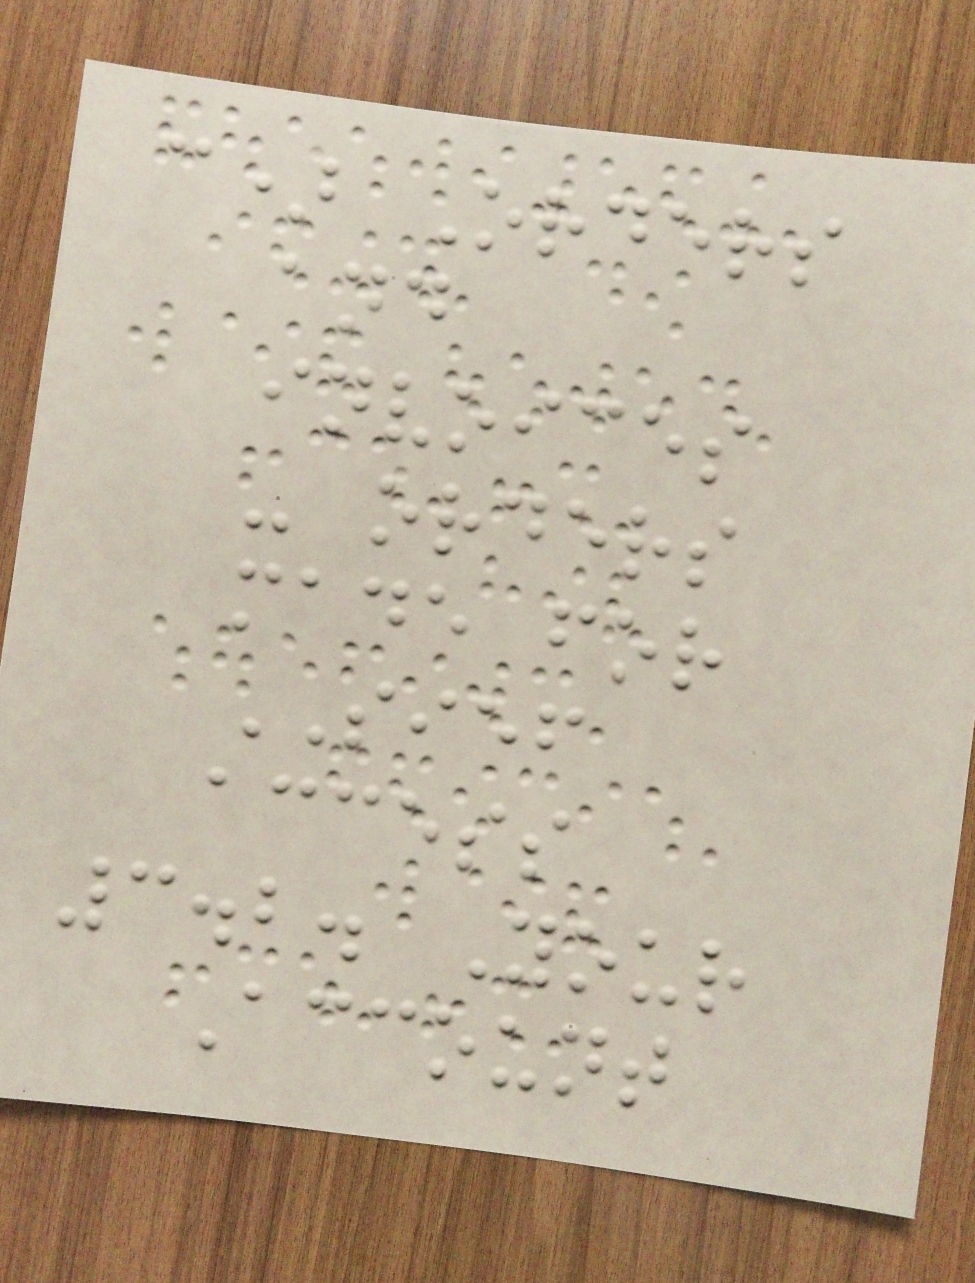c) Orders
and
invoices
- orders
made for
SIEF
access
3.2. Your
Account
